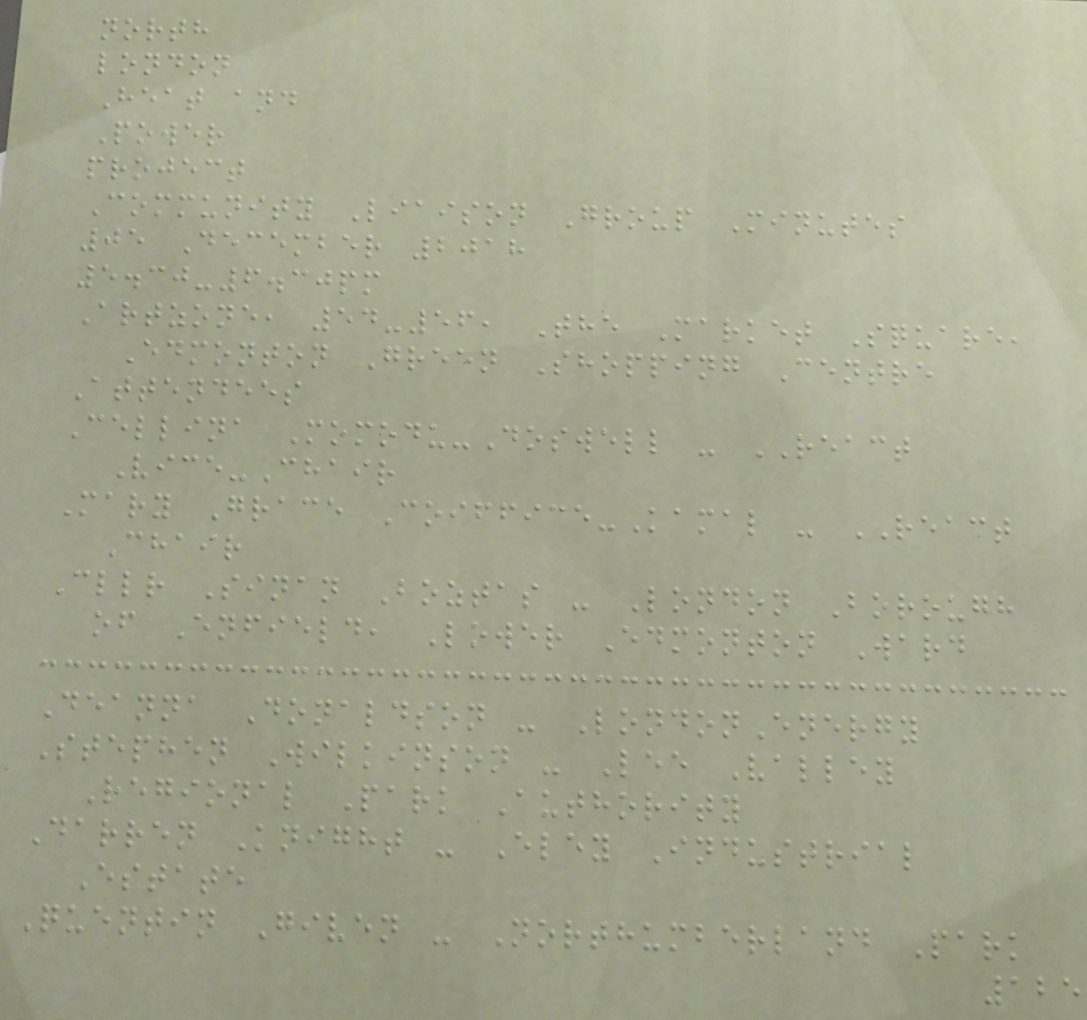north
london
Heat and
Power
project
Community Liaison Group Minutes
05 December 2018
5.30-6.30pm
Artzone, 54-56, The Market Square,
Edmonton Green Shopping Centre
Attendees
Cellina Momodu-Doswell - REACT
Vice-Chair
Mary Grace Coiffice-Kamal - REACT
Chair
Cllr Sinan Boztas - London Borough
of Enfield, Lower Edmonton Ward
Deanna Donaldson - LondonEnergy
Stephen Wilkinson - Lee Valley
Regional Park Authority
Darren Knight - Eley Industrial
Estate
Quentin Given - Northumberland Park
125
